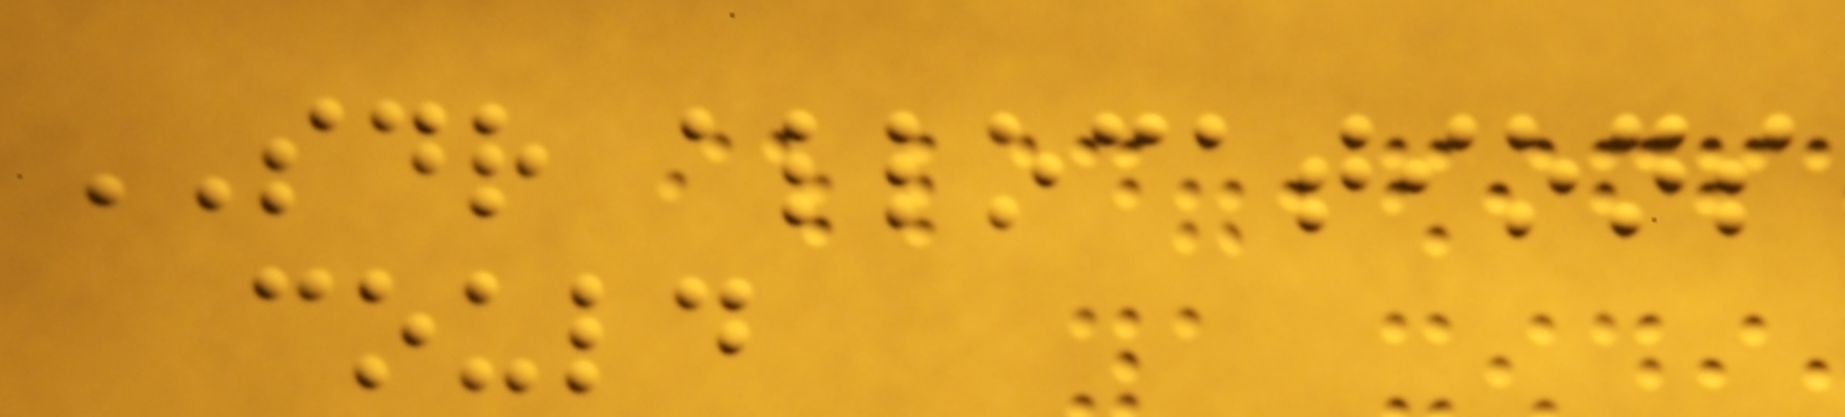SDR allocations
could
